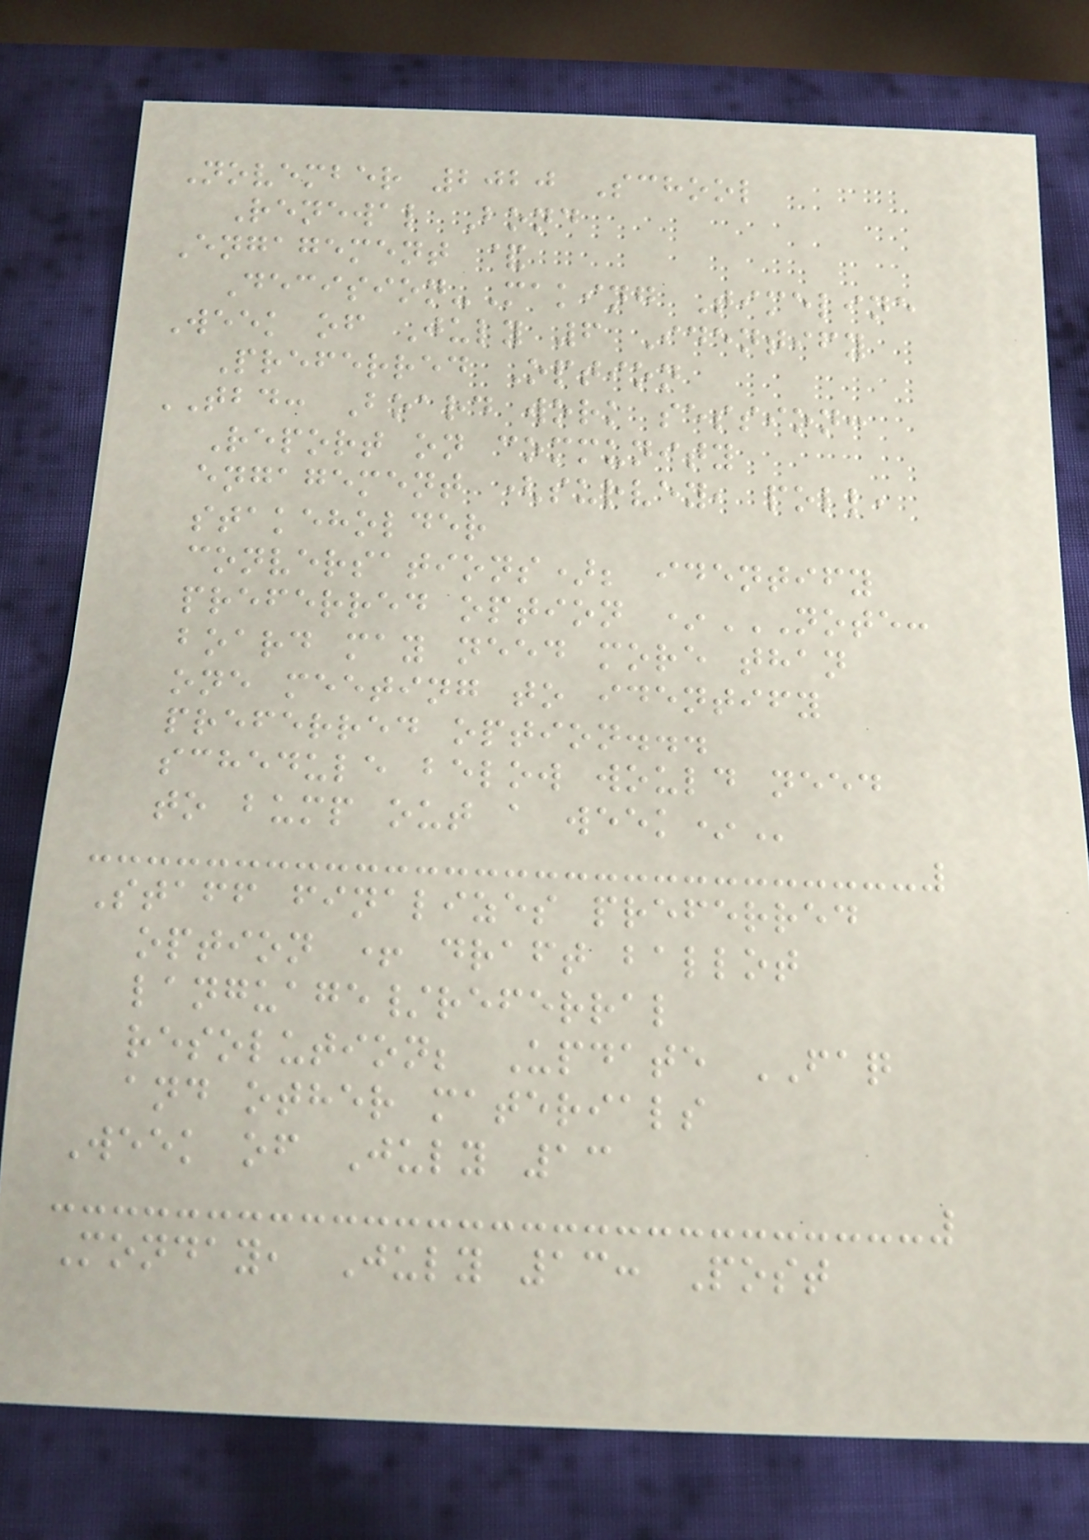November 2020 School
Renewal Bond
Engagement &
Decision-Making Timeline
Week of July 6 Identify
Preferred Option
TBD: Board work session:
Report on community
engagement (survey, poll,
stakeholder
conversations); identify
preferred option *NOTE:
BOARD MAY NEED MORE THAN
ONE MEETING TO IDENTIFY
PREFERRED OPTION...
SCHEDULE BELOW WOULD NEED
TO BUMP OUT A WEEK*
Staff finalizes preferred
option + draft ballot
language/referral
resolution; Update FAQ
and other materials
Week of July 13
Monday, July 13: Post
